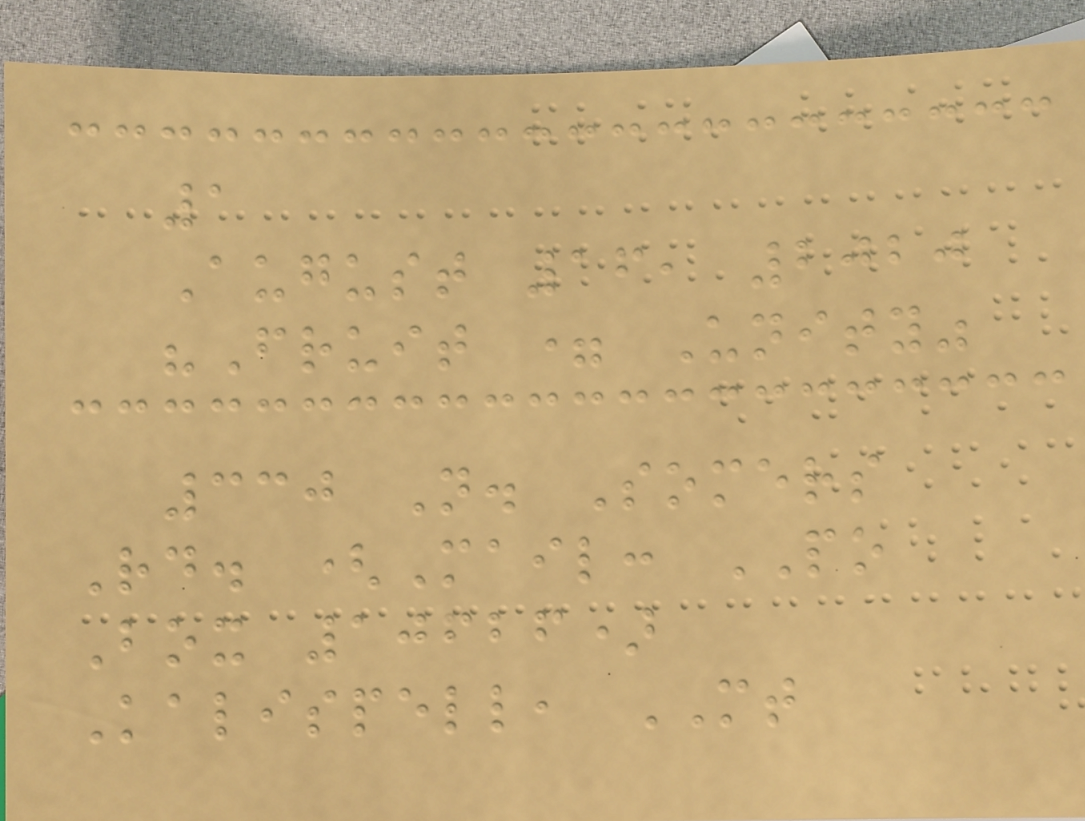1
August 16, 2020
"Fruit = Unity"
330 N. Somers
Rd. (Mail: PO
Box 10626)
Kalispell, MT
